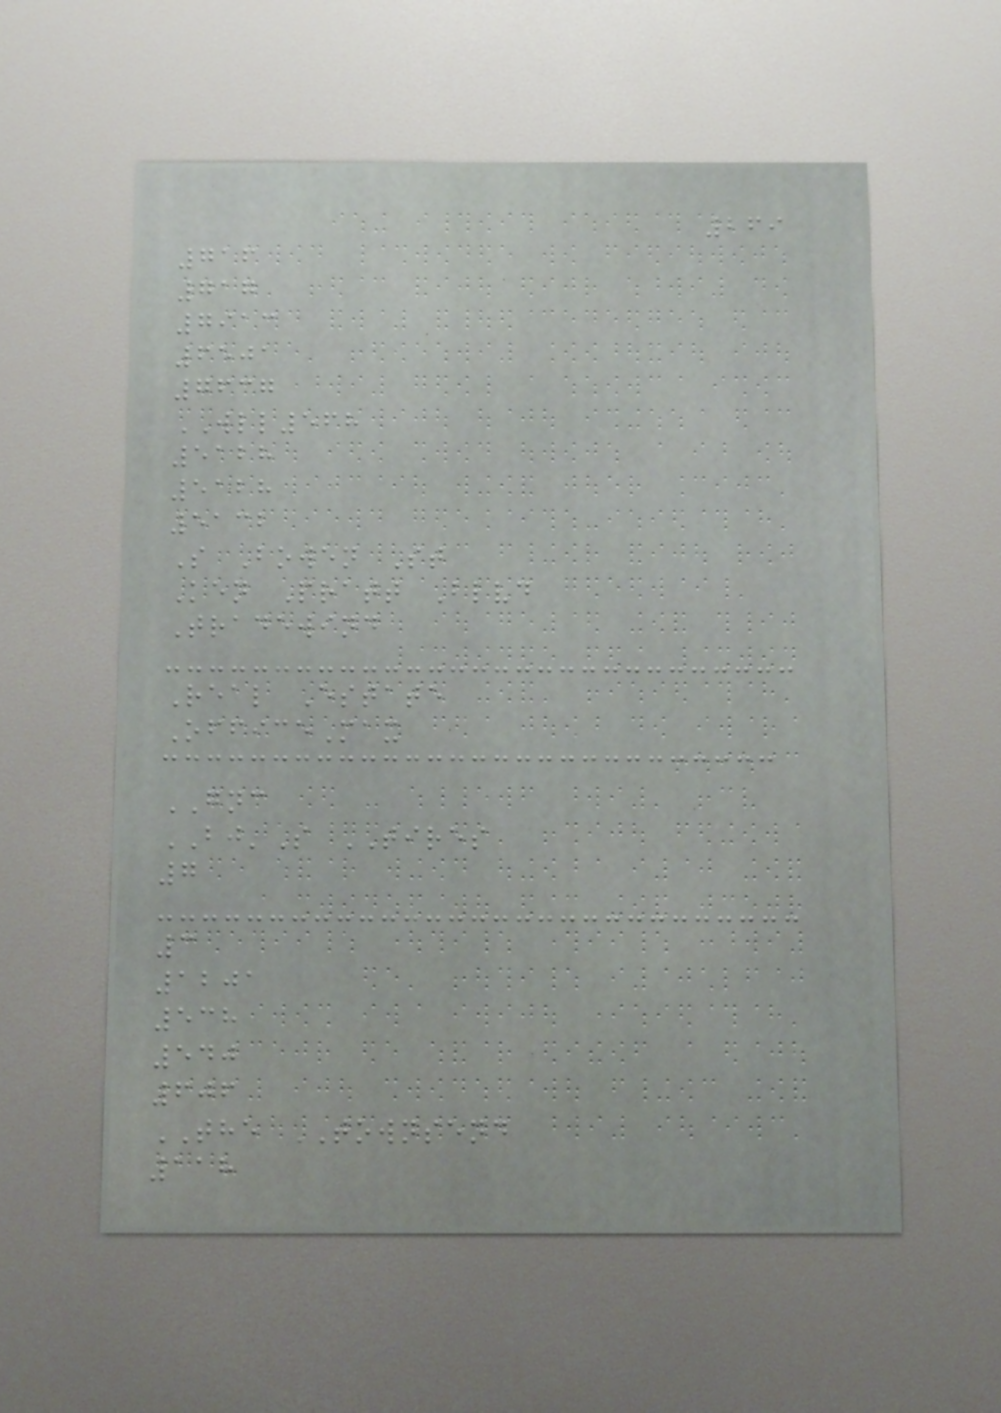269
716
717
7913
6501
7637
WLL568
5128
5128
5132
S Bowen St
Ken Pratt Blvd
Tradewind
Real Estate
OfficeMax
GNC
BJ'S TIRES
7
3
1201
538
540
606
THE TOWNSEND
118
